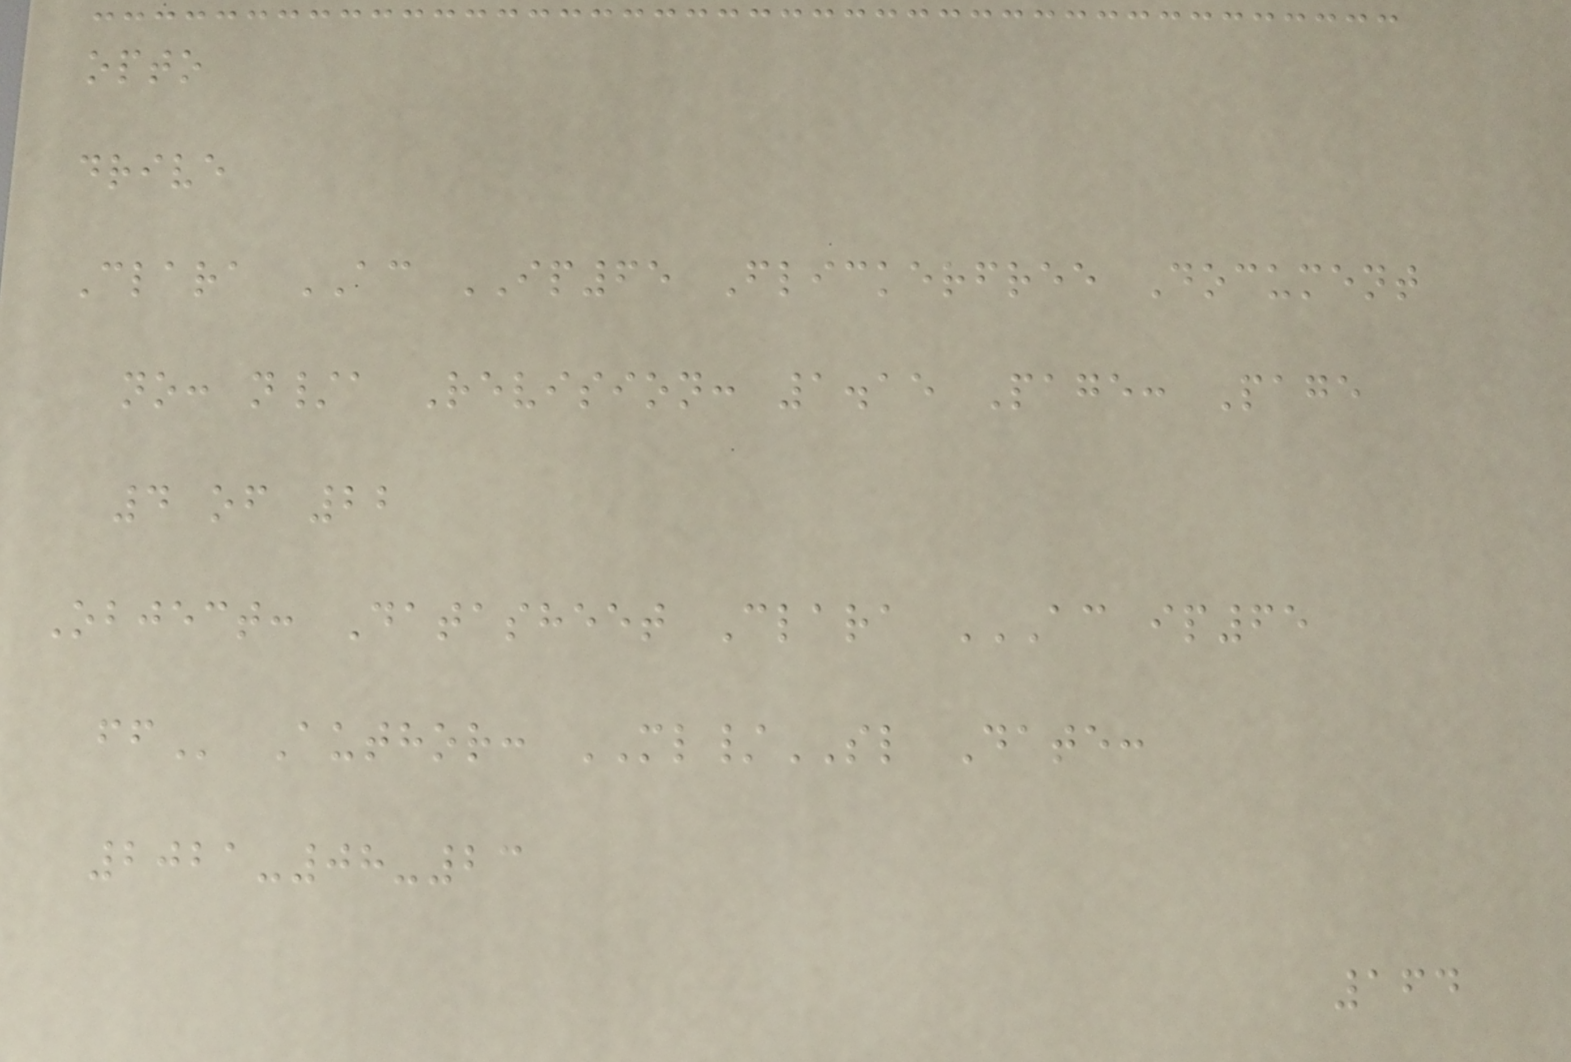opto
drive
Clara AC IP65 Flickerfree Document
no: n/a Revision: 1.15 Page: Page
4 of 22
Object: Datasheet Clara AC IP65
FF Author: ML/SL Date:
2021-08-23
164
